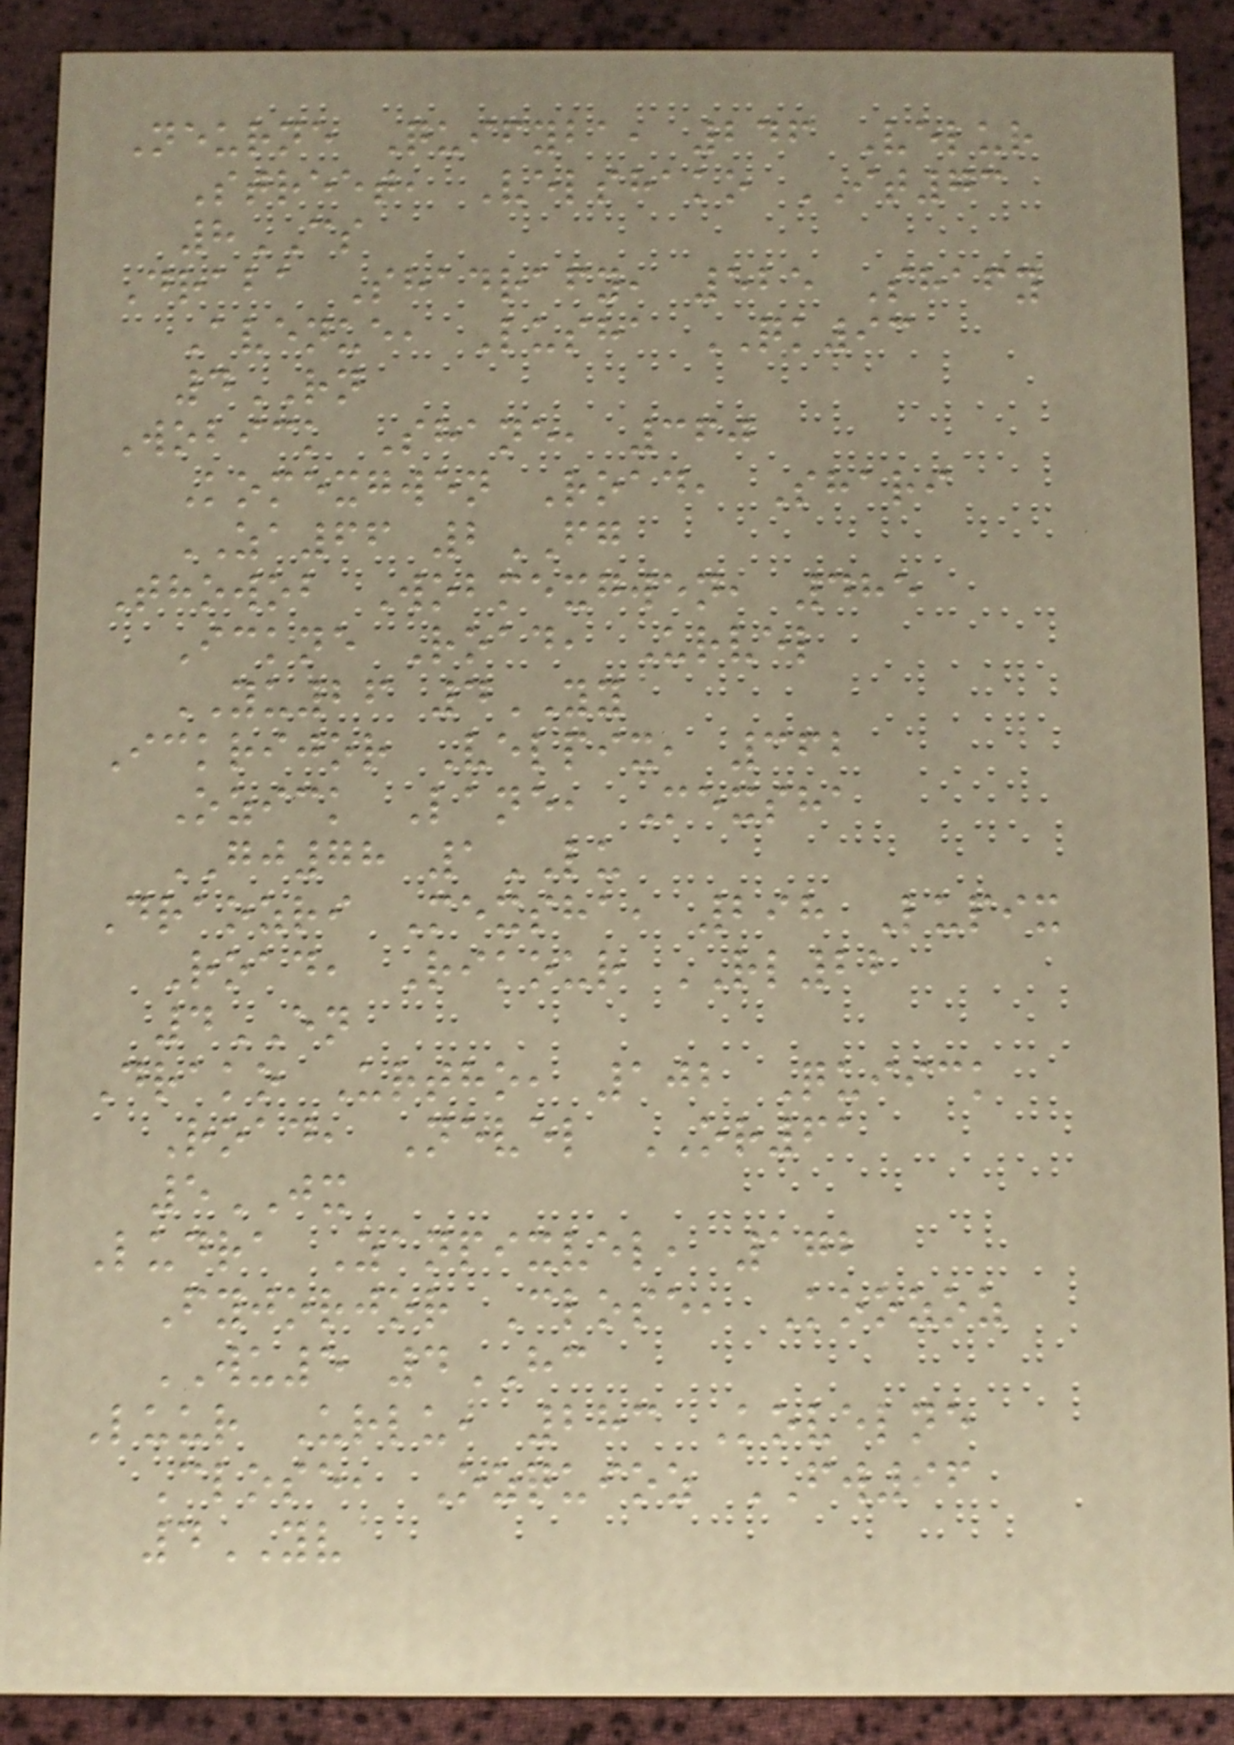Neurne Quifyba, 246 Velur
Street, Velshako IT73
8CS
Draba Shadrafy, 525 Shafy
Avenue, Lusha QK93
4RN
Wobick Shane, 360
Komexgwen Road, Shari
ZA66 2FG
Thowob Wobmexgwen, 485
Ickne Road, Urvel
YU26 4YY
Ickrijor Velpix, 362
Ozick Lane, Mexsha
GJ78 1LU
Draozri Mexsha, 298 Lupix
Road, Rikour RL22
4EN
Drako Urtho, 102 Quiick
Road, Nevel OR61
5JX
Ludra Zanpixvel, 172
Fyjorjor Close, Koozoz
WU5 4HC
Luur Urlu, 283 Kovelne
Close, Ozquioz FW96
4YV
